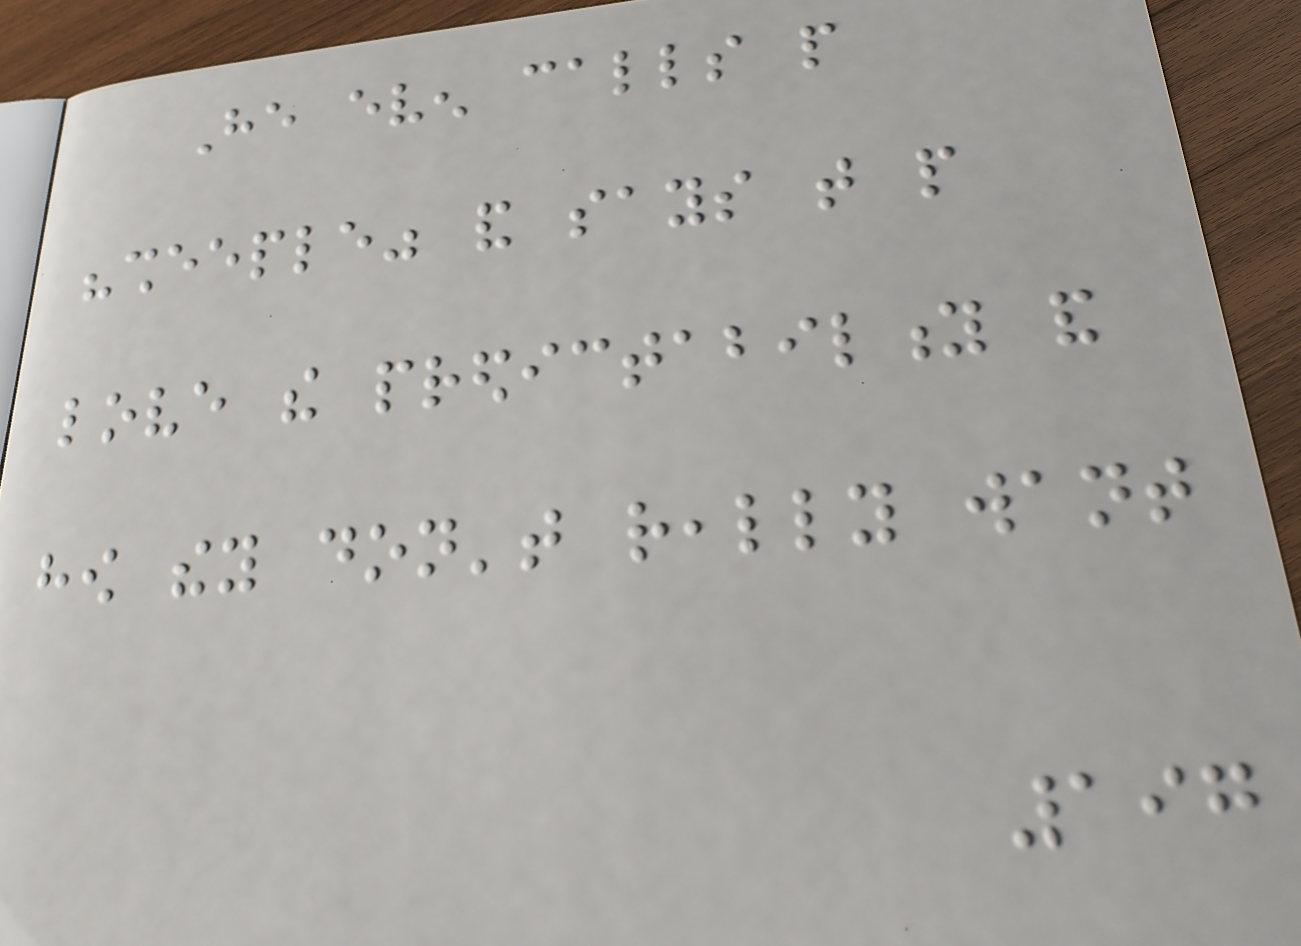He even calls people
"sheeple" and says that people
love the predictability and
how they don't really want
197
